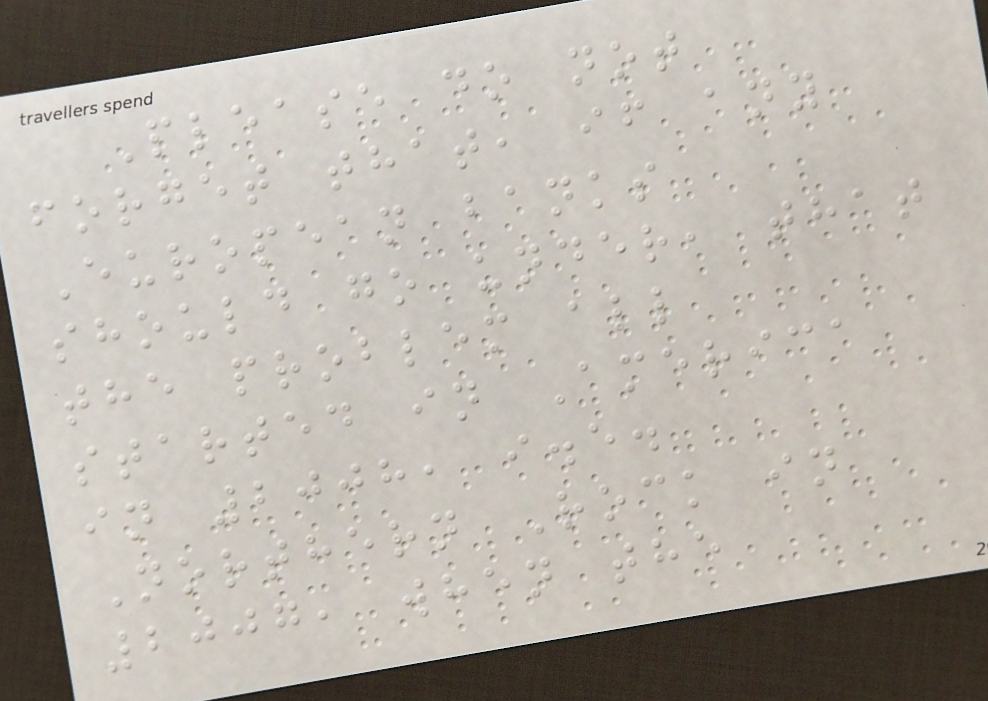Please do not
forget that, if any
European banks
should go under, that
the problem all
started in America
in 2008, i.e.
Northern Rock in
2007, when the
